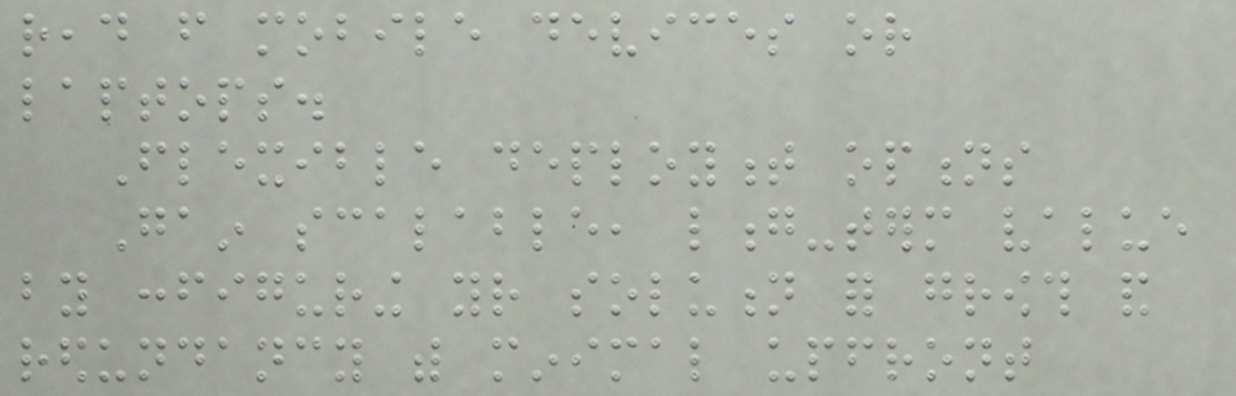read from mobile devices or
laptops.
Flexible deployment options
Gain scalable, long-term value
by configuring your solution for growth and
redundancy with minimal upfront
